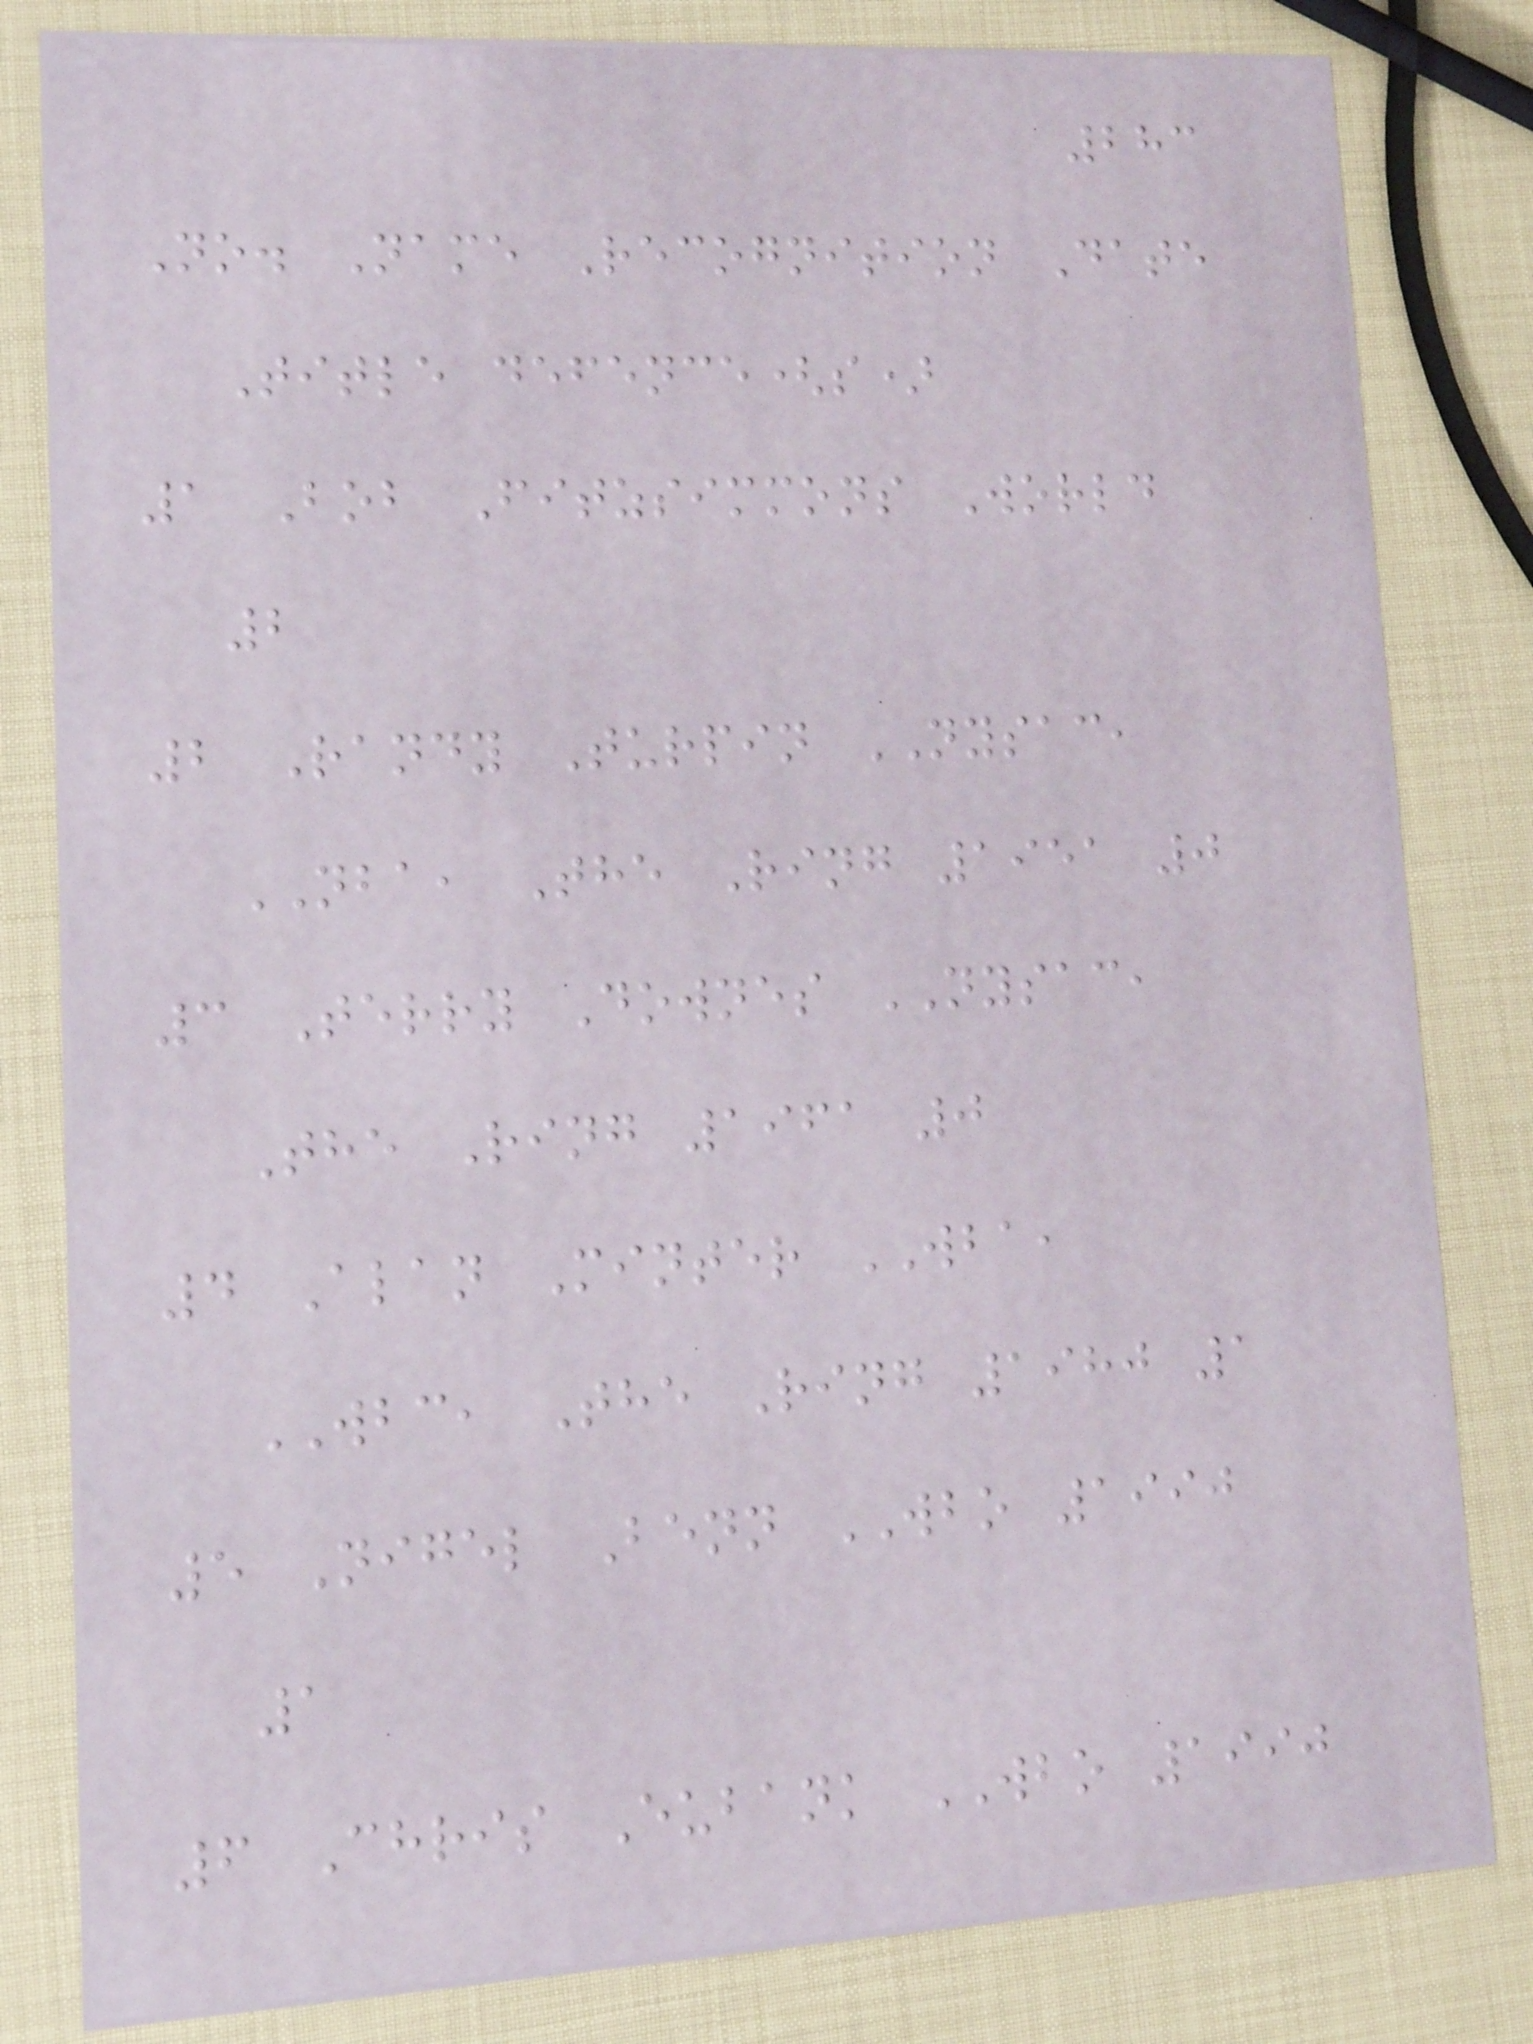283
No. Name Recognition Date
Title defence(s)
1 Bob Fitzsimmons World
2
2 Randy Turpin NYSAC,
NBA, The Ring 1951 0
3 Terry Downes NYSAC,
The Ring 1961 0
4 Alan Minter WBA,
WBC, The Ring 1980 1
5 Nigel Benn WBO 1990
1
6 Chris Eubank WBO 1990
